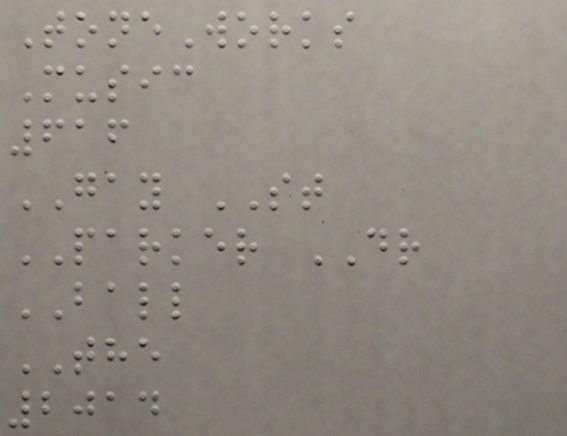ToneWorks
Music
616
GAY ST
PARKER DR
BALL
THE
2014
